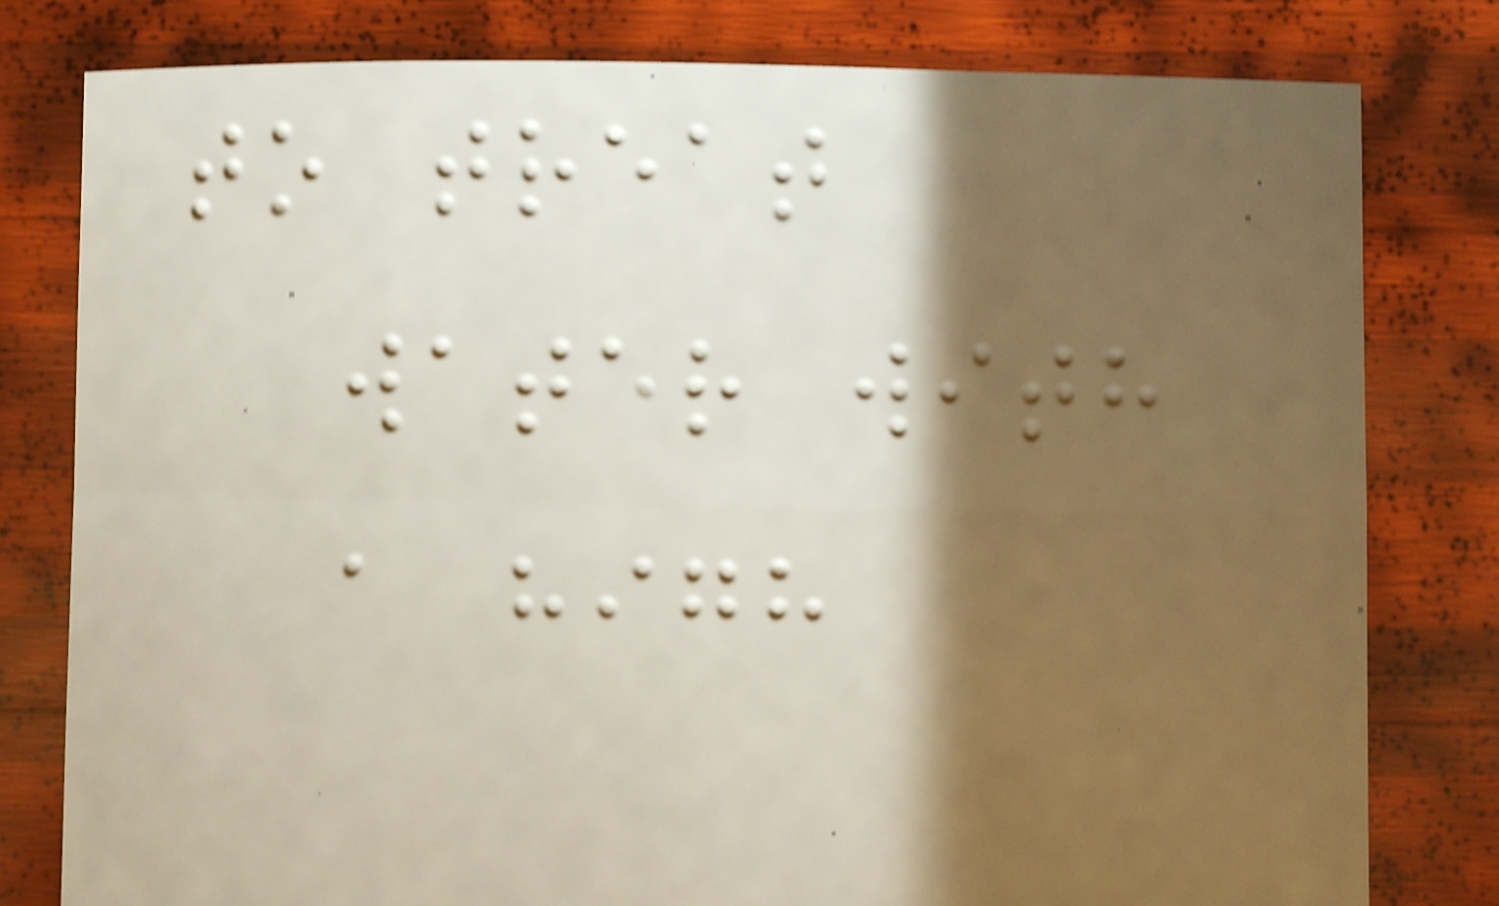to treat
water with
a high
